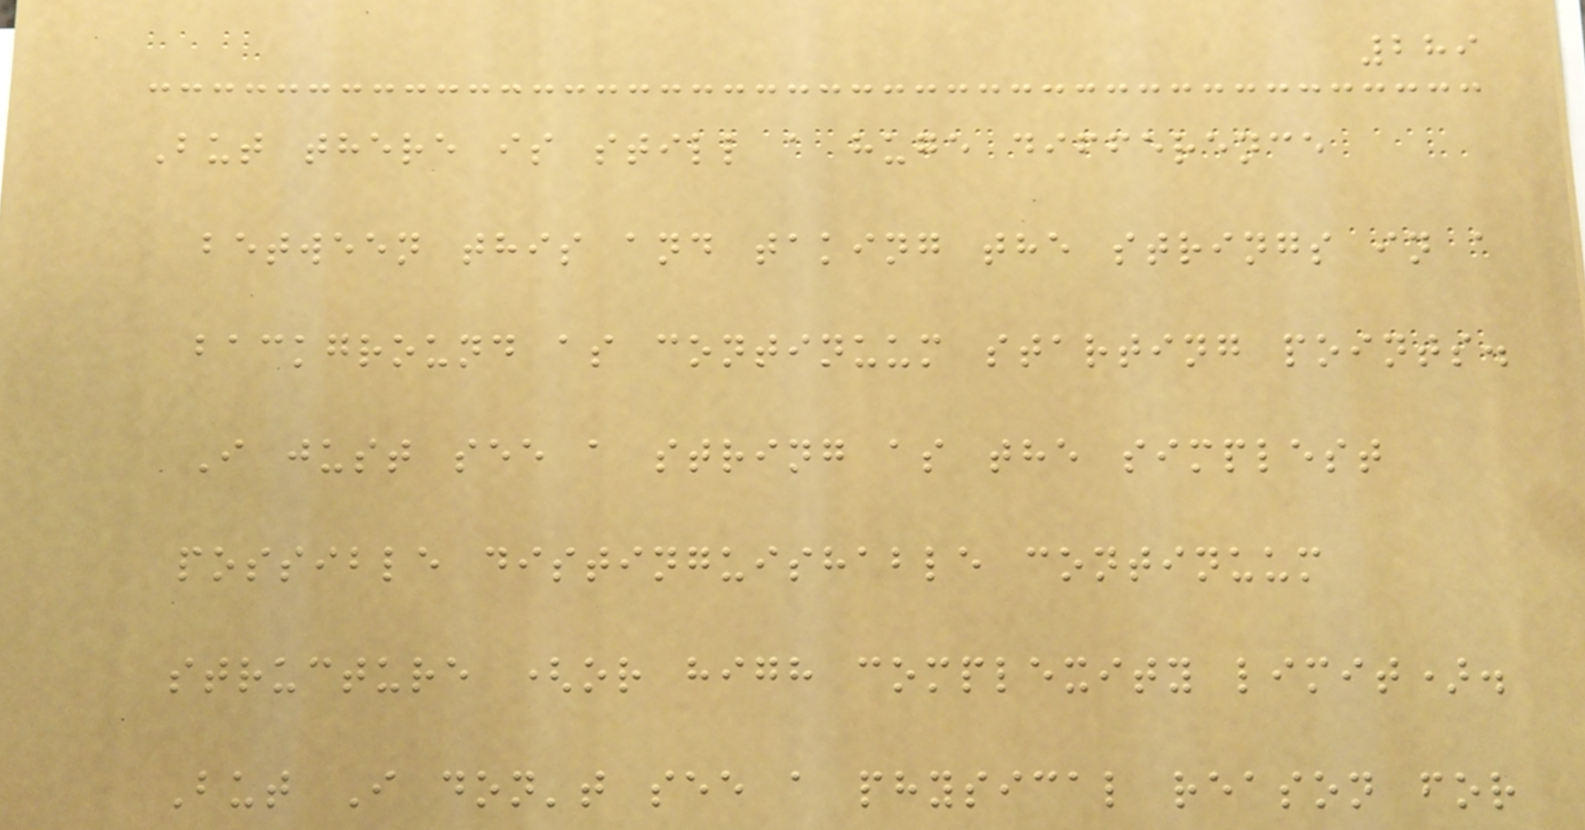289
But there is still a huge difference
between this and taking the strings in a
background as continuum starting points.
I just see a string as the simplest
possible distinguishable continuum
structure (or high complexity limit).
But I don't see a physical reason for
